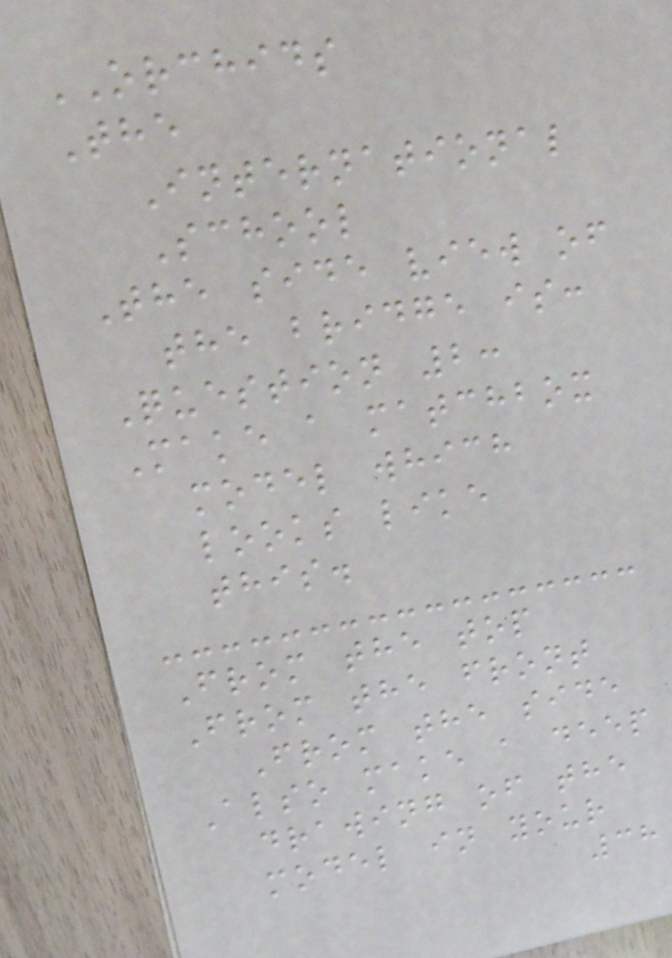ORCHIDS
The
International
School
The side view of
the bridge is:
Question 2:
Make a matchbox
model which
looks like
this.
From the top
From the front
From the side
Also make a deep
drawing of the
model in your
38
